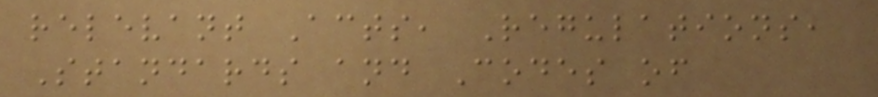relevant Acts, Regulations,
Standards and Codes of
